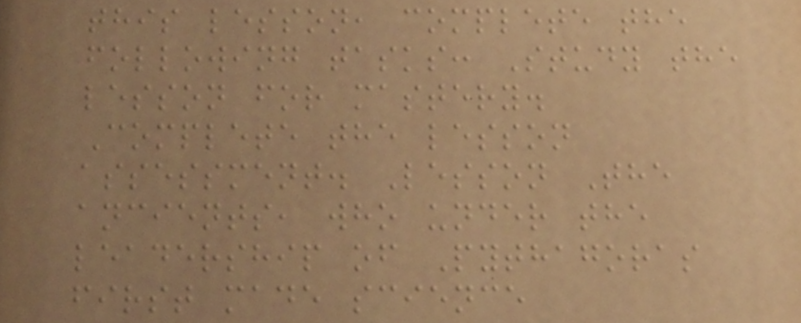this lesson, complete the
following tasks: Study the
lesson for mastery.
Complete the lesson
assessment. Lesson The
ancients, who under the
leadership of Pythagoras
first made science
